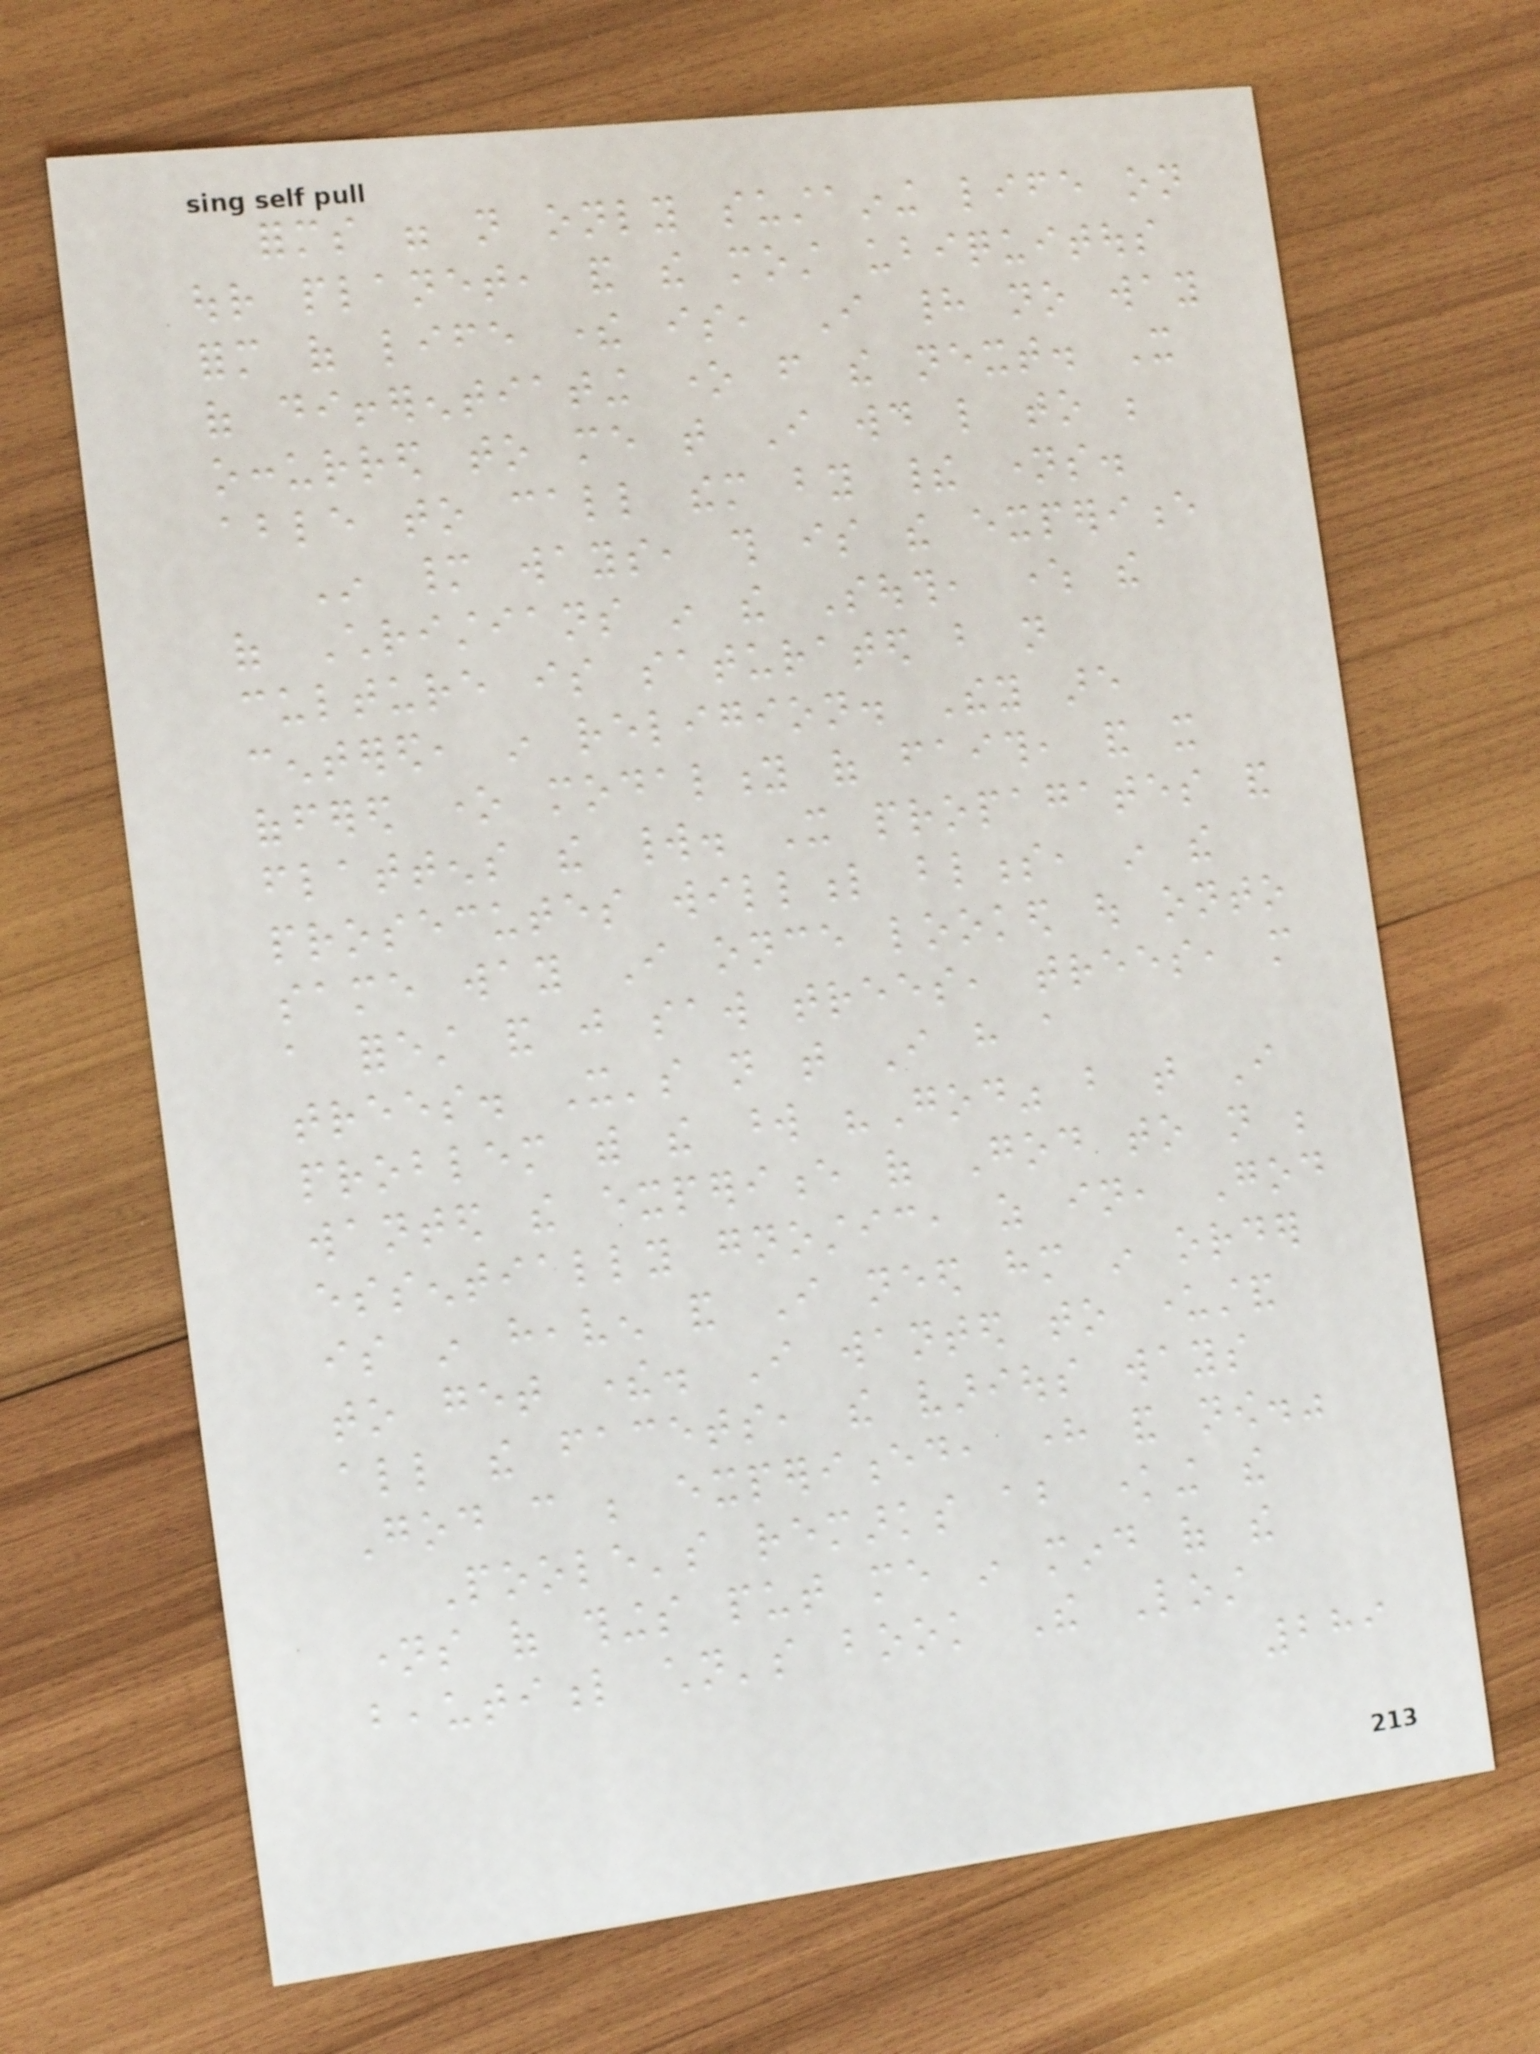forms were not only sustaining life on
our planet, and the most ubiquitous
form of life there is, I had no way
of differentiating one from the next. It
occurred to me that I would like to be
able to call them by their names.
In many ways, this is the experience
of Christians in the South, where the
culture is saturated but not
centered, in religion. They are
offered one modality of faith, and it
flattens the world. It propagates and
prosecutes willful blindness, in the
same way I once looked out onto
a forest and just saw trees, trees, more
trees. It's not that I have a
problem with the word "God" but that I
wanted the experience of God to not be
essentially gnostic, as in, God
is in heaven and I need him in order
to get there. I wanted to understand
all the facets, the various ways
God can be experienced, here and now."
Poole's remarks about knowing the
names of things put me in mind of the
beautiful children's book The Lost
289
